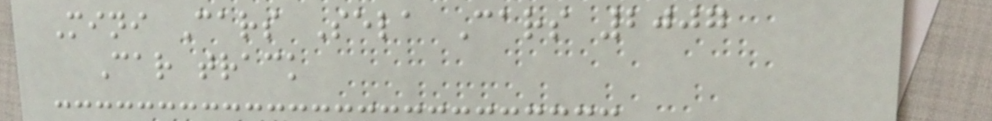Mini Cars Sela Cars 2007
Car track
